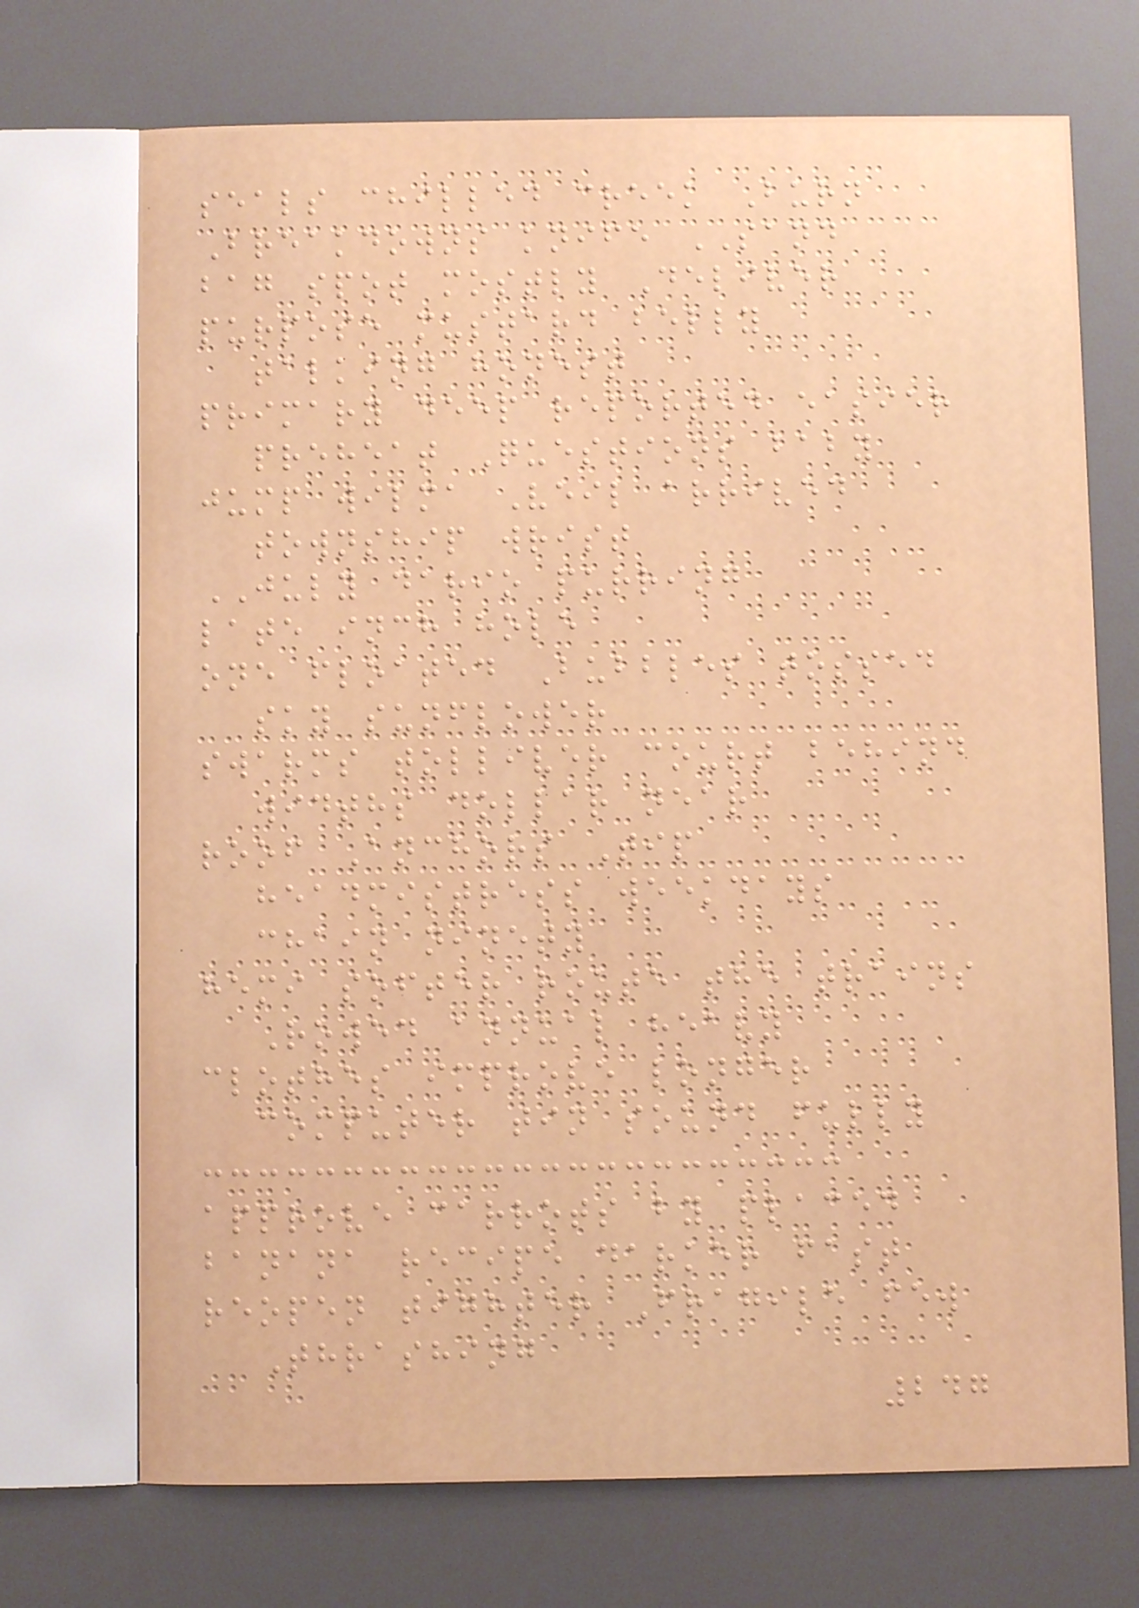seals chilled creek Burn
Breakdowns knife SAND
bag spot mostly Deliver
purpose mustard belly
talking honest
primary deep reported easier
preheat Questions baby
jump wilma Veil arrived
township wrist
JULY dario purring
late inch hole
one floated Bubbles tossed
sky sunflower
swarms tolliver court behind
widths dollar near
roof Anchors Tip
headmistress weekdays
chain ninety
hemi softer route the trains
Rowed annual heavy
clothes improve longer
computer tin sound fully
approve carrots by placed
banana recipe darker fast
reopen tighter Fragile few
Thrashing
247
